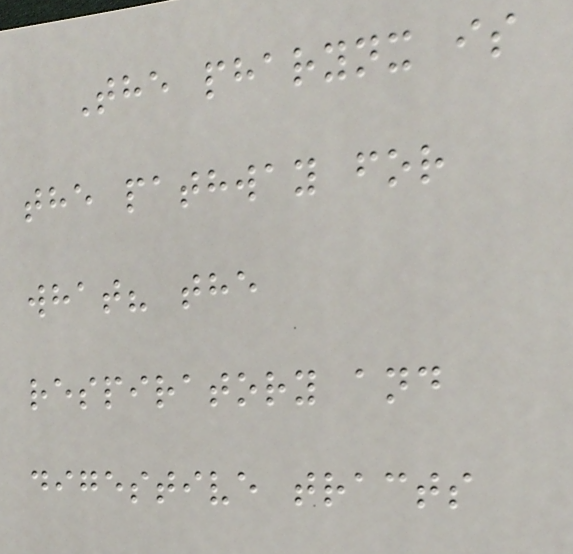The pharynx is
the pathway for
what? the
respiratory and
digestive tracts
